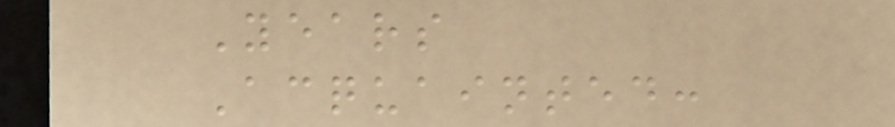Years
Acquainted:
